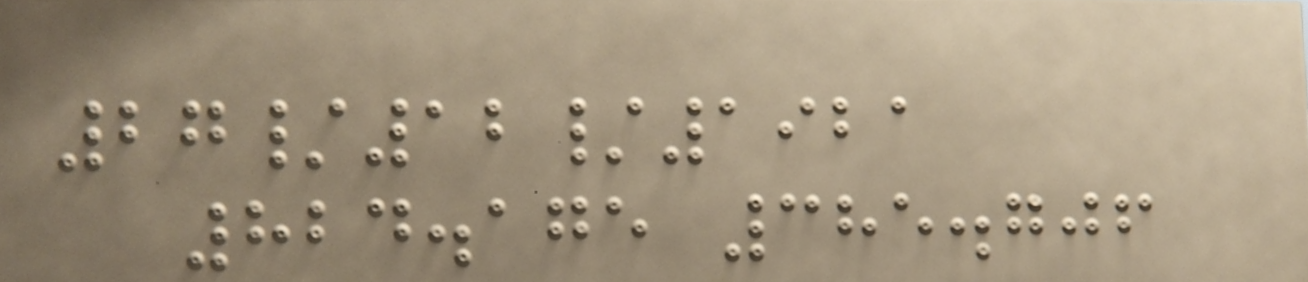27/12/1921
824.175 385.706
